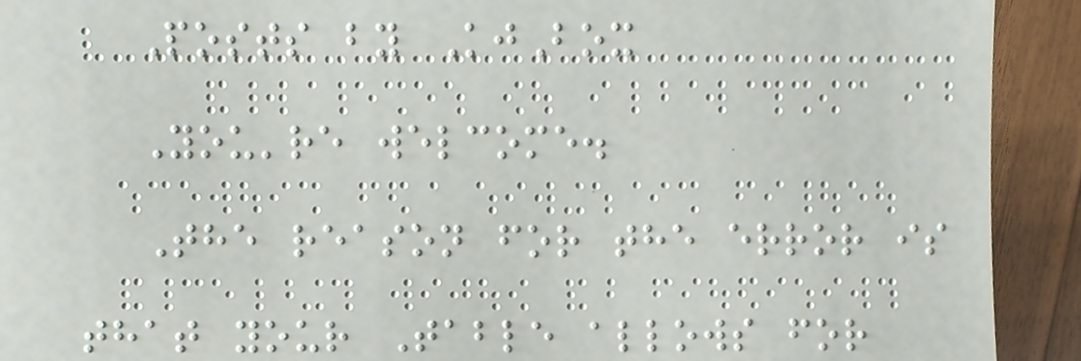Posts by KjBox
You're welcome.
The reason for the error is
that your Table allows for
